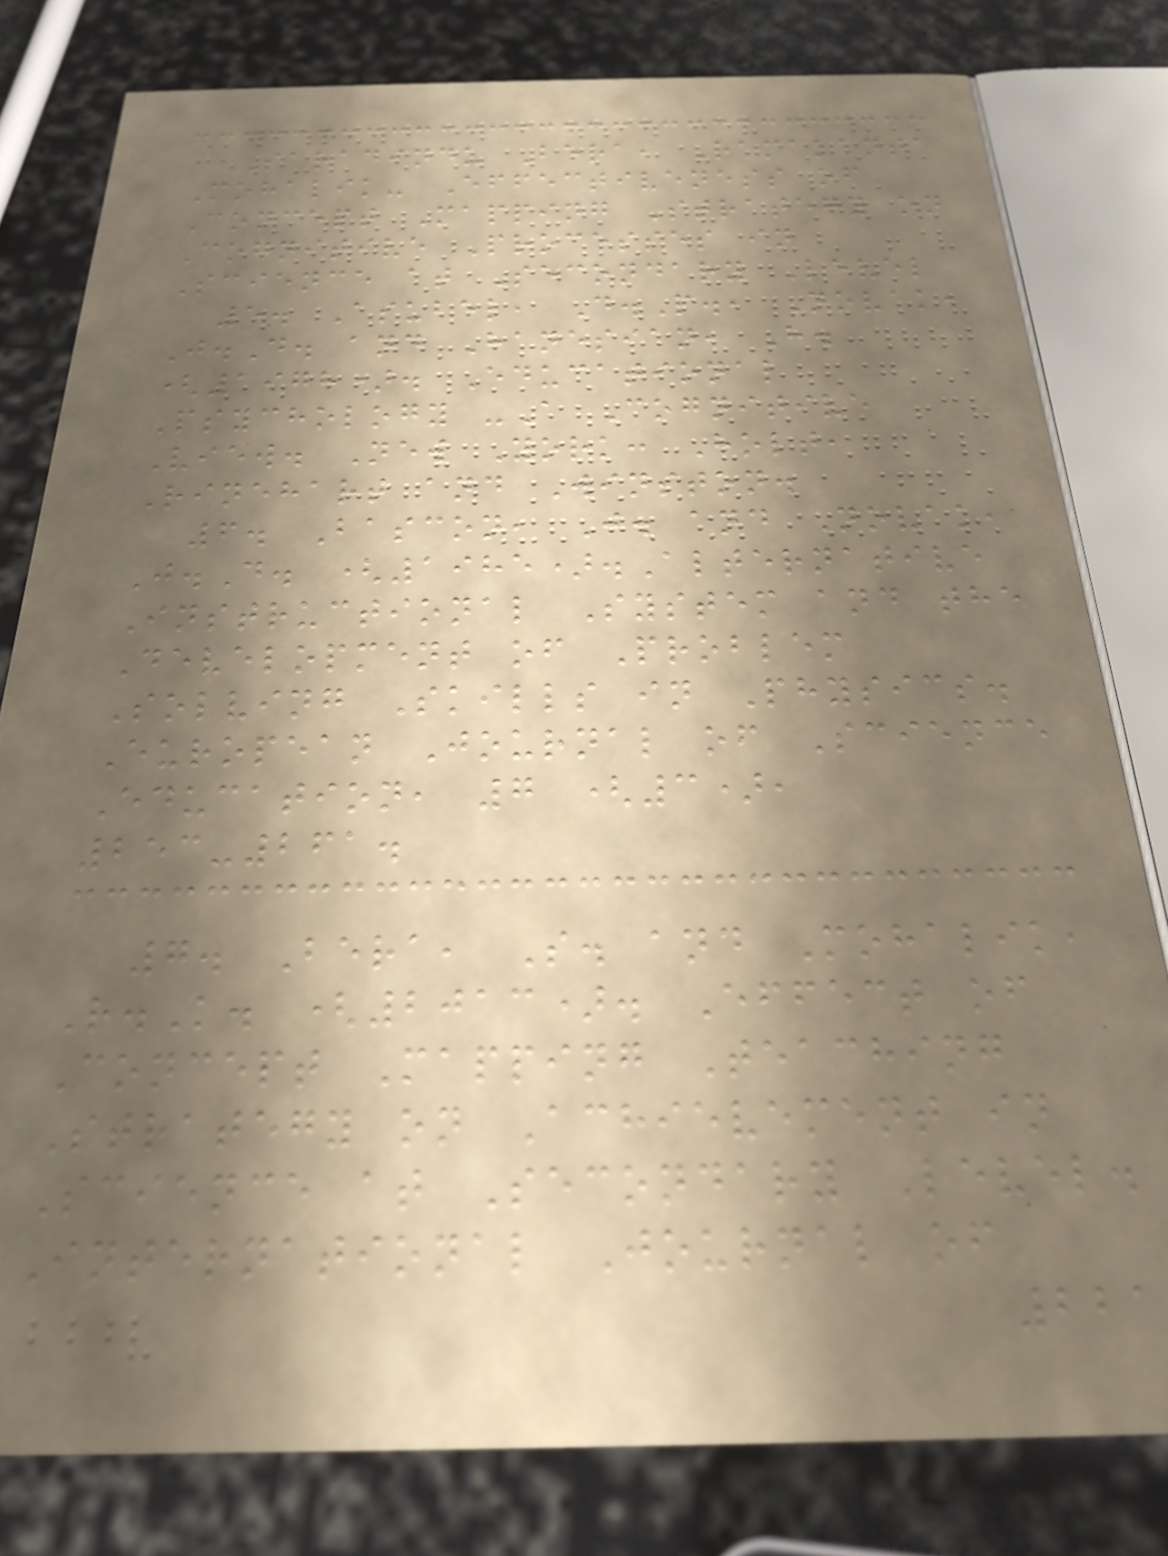Saradindu Bera, Ramakanta
Mohalik- Effectiveness of
Concept Mapping Strategy on
Cognitive Processes in
Science at Secondary Level
5. Asubel, D.P., Novak,
J.D. and Hanesian, H.
(1978). Educational
Psychology -A Cognitive
View. New York: Holt,
Rinehart and Winston.
6. Bascon, J. and Novak,
J.D. (1985).Alternative
Instructional System and the
Development of Problem
Solving Skills in Physics.
European Journal of Science
Education, 7 (3),
253-261.
7. Bera, S. and Mohalik,
R.K. (2013). Effect of
Concept Mapping Teaching
Strategy on Achievement in
Science at Secondary Level.
International Journal of
221
